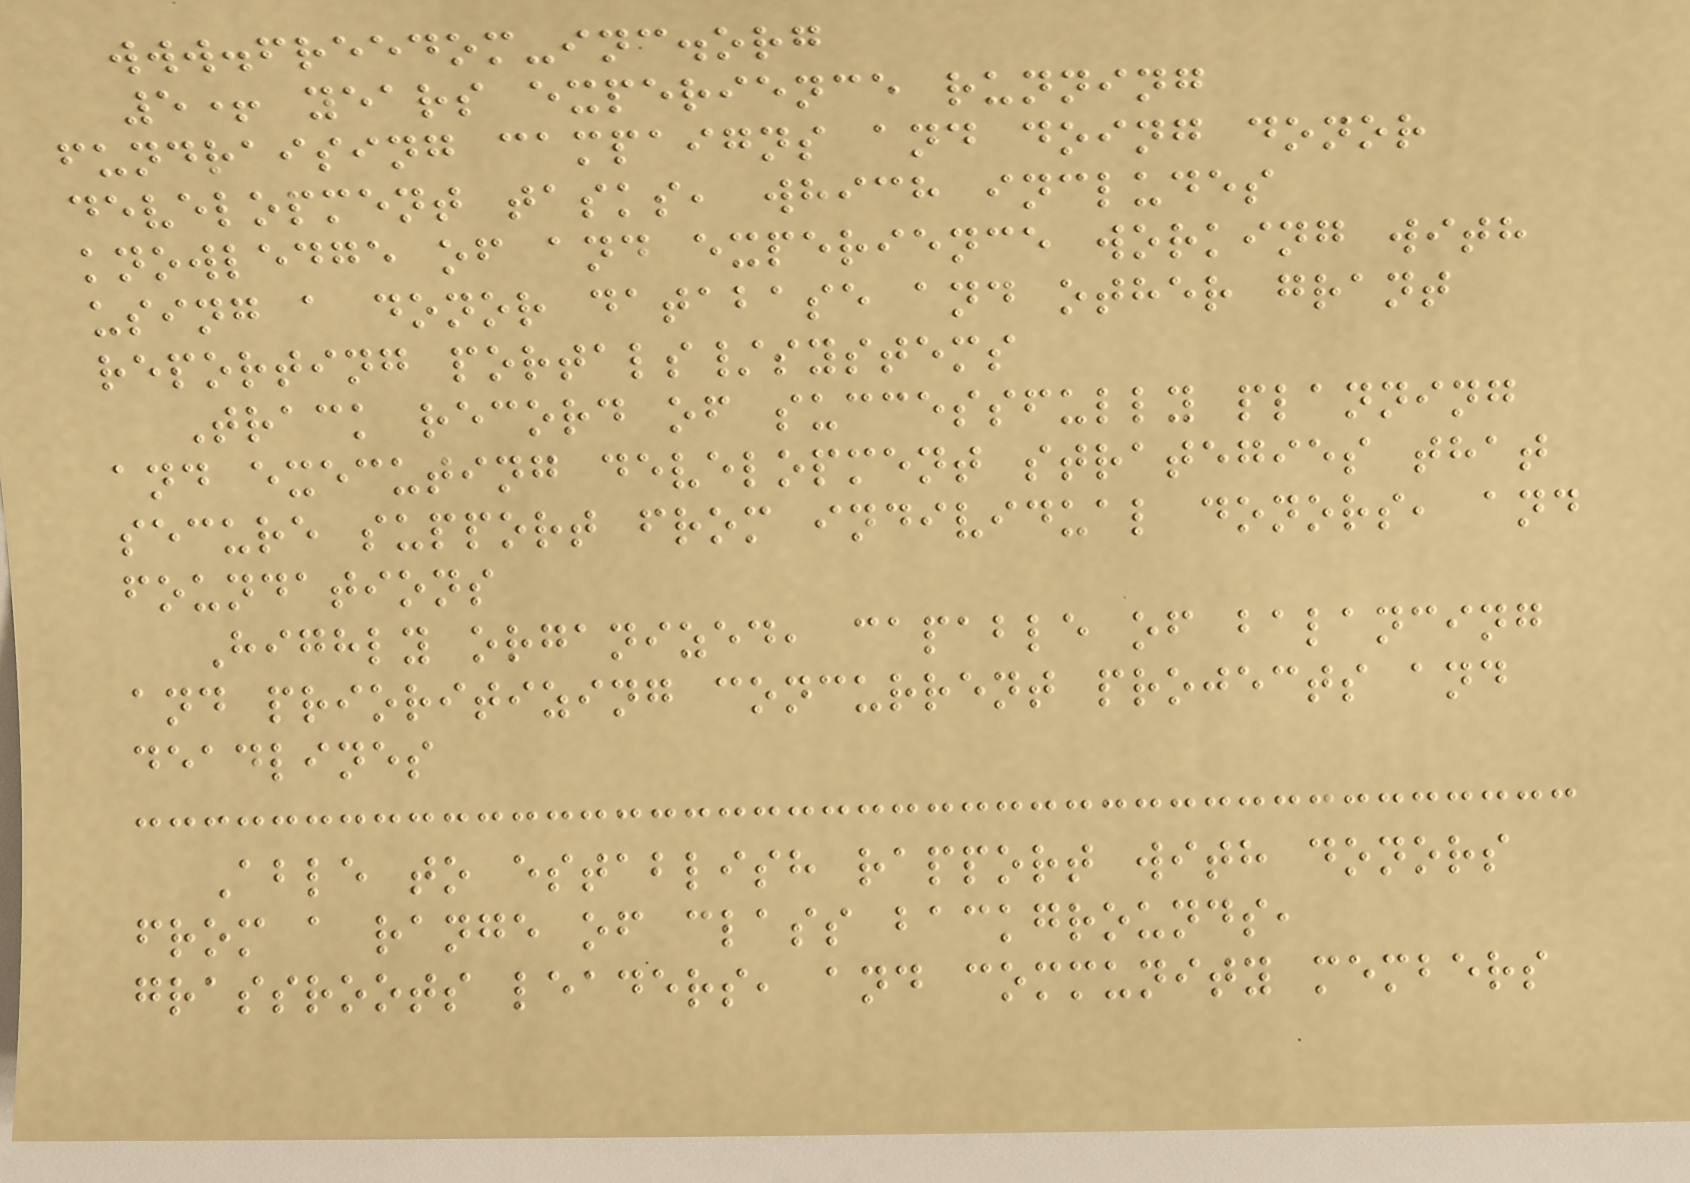www.freedom-inc.org
5+ years experience running
fundraising campaigns and doing donor
development tasks, which includes
knowledge of and experience working with
using a donor database and other grant
reporting portals/systems
Track record of successfully planning
and executing development strategies that
secure support from individual donors, and
foundations
Highly organized, capable of balancing
and prioritizing concurrent projects and
deadlines
Able to establish rapport with donors
from a range of class backgrounds,
grassroots leaders, and community members
